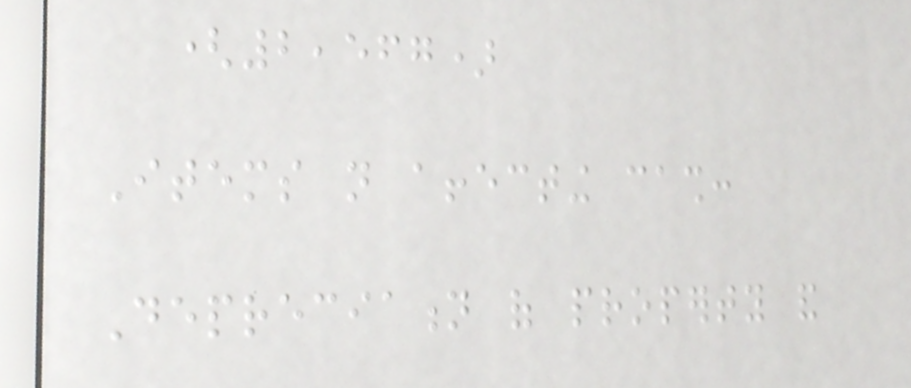(2,567)
Items not affecting cash:
Depreciation of property and
